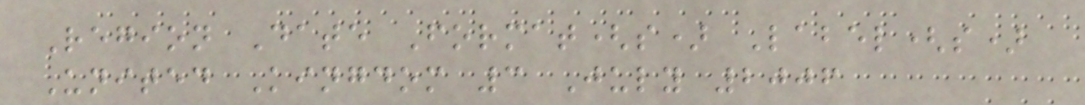Region Date Format(s) Label(s)
United Kingdom 3 July 2006
